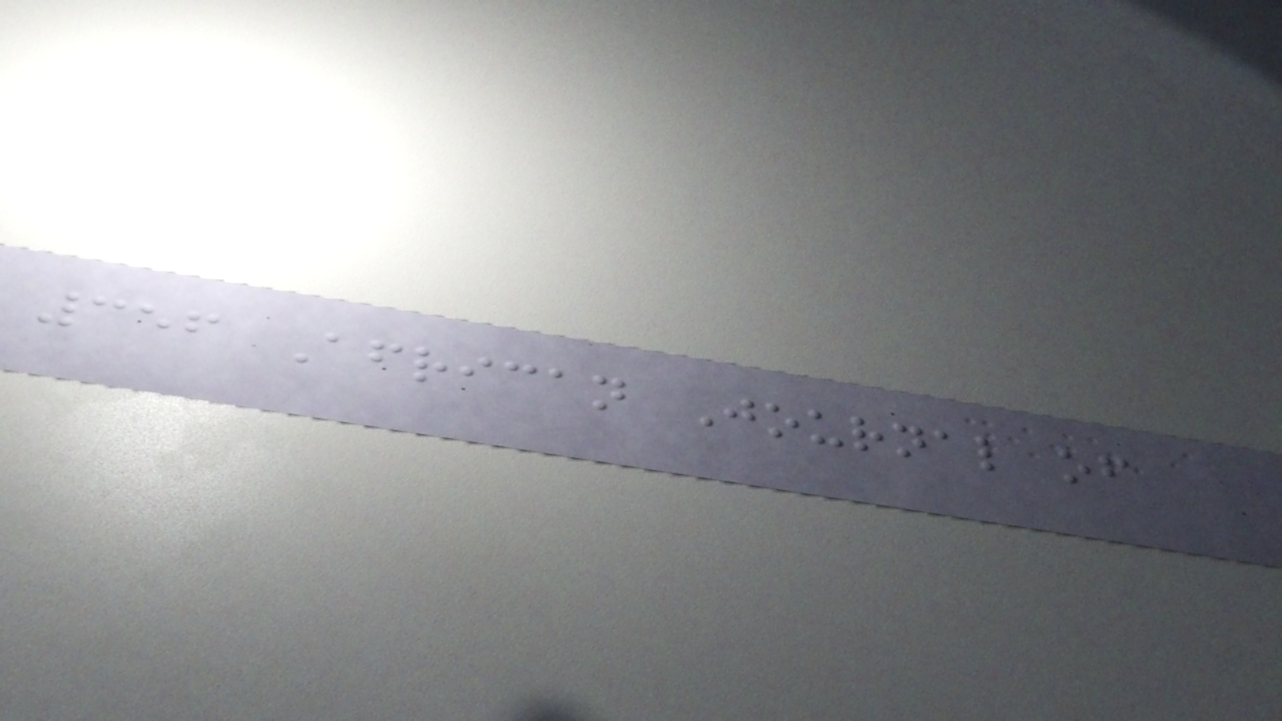356 African Journal of
